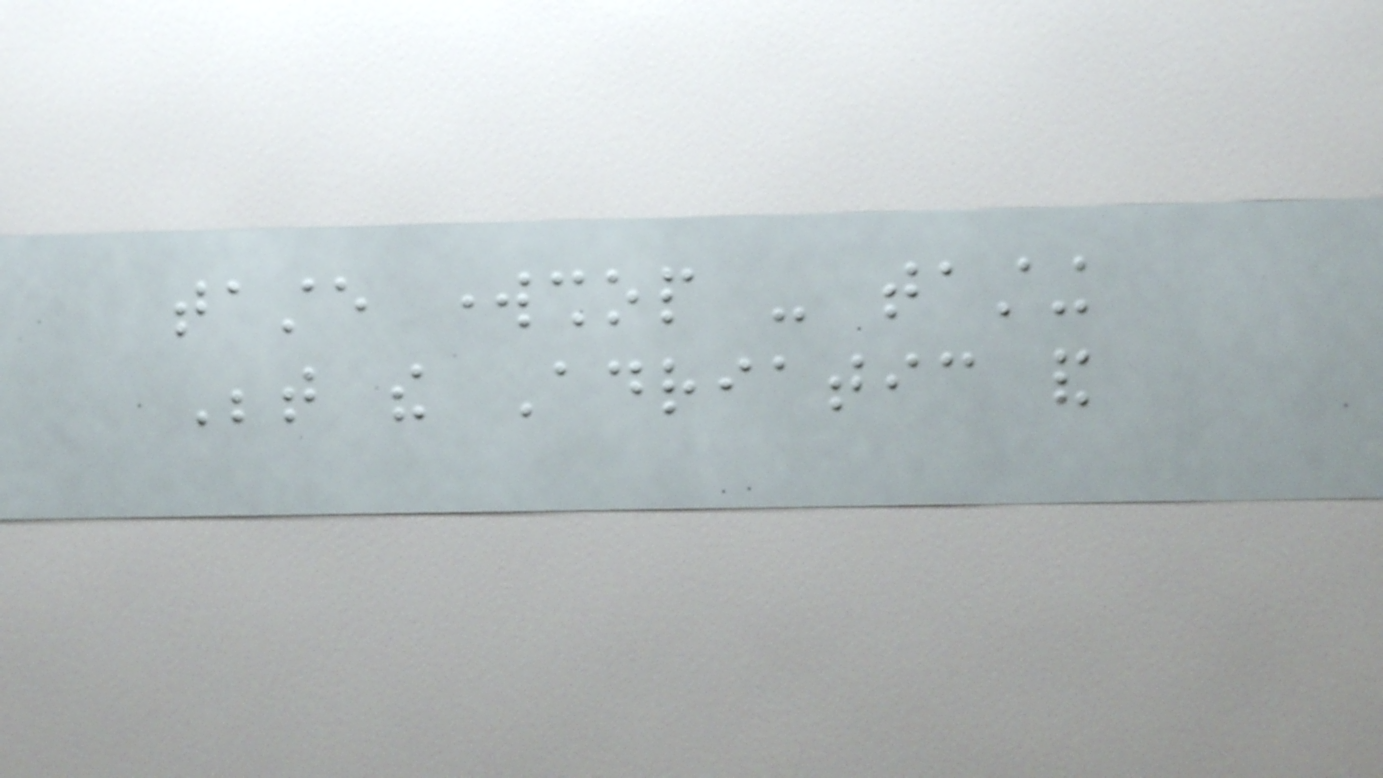taste workshop - tasting
Between the Adriatic and
